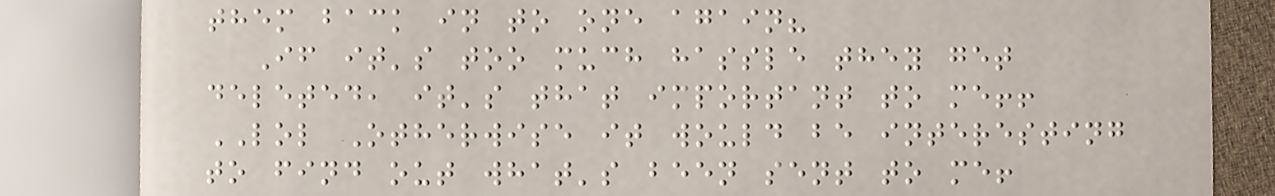them back in to one again?
If it's too much hassle they get
deleted, it's that important to me!!
LOL Otherwise it would be interesting
to find out what's been sent to me!
